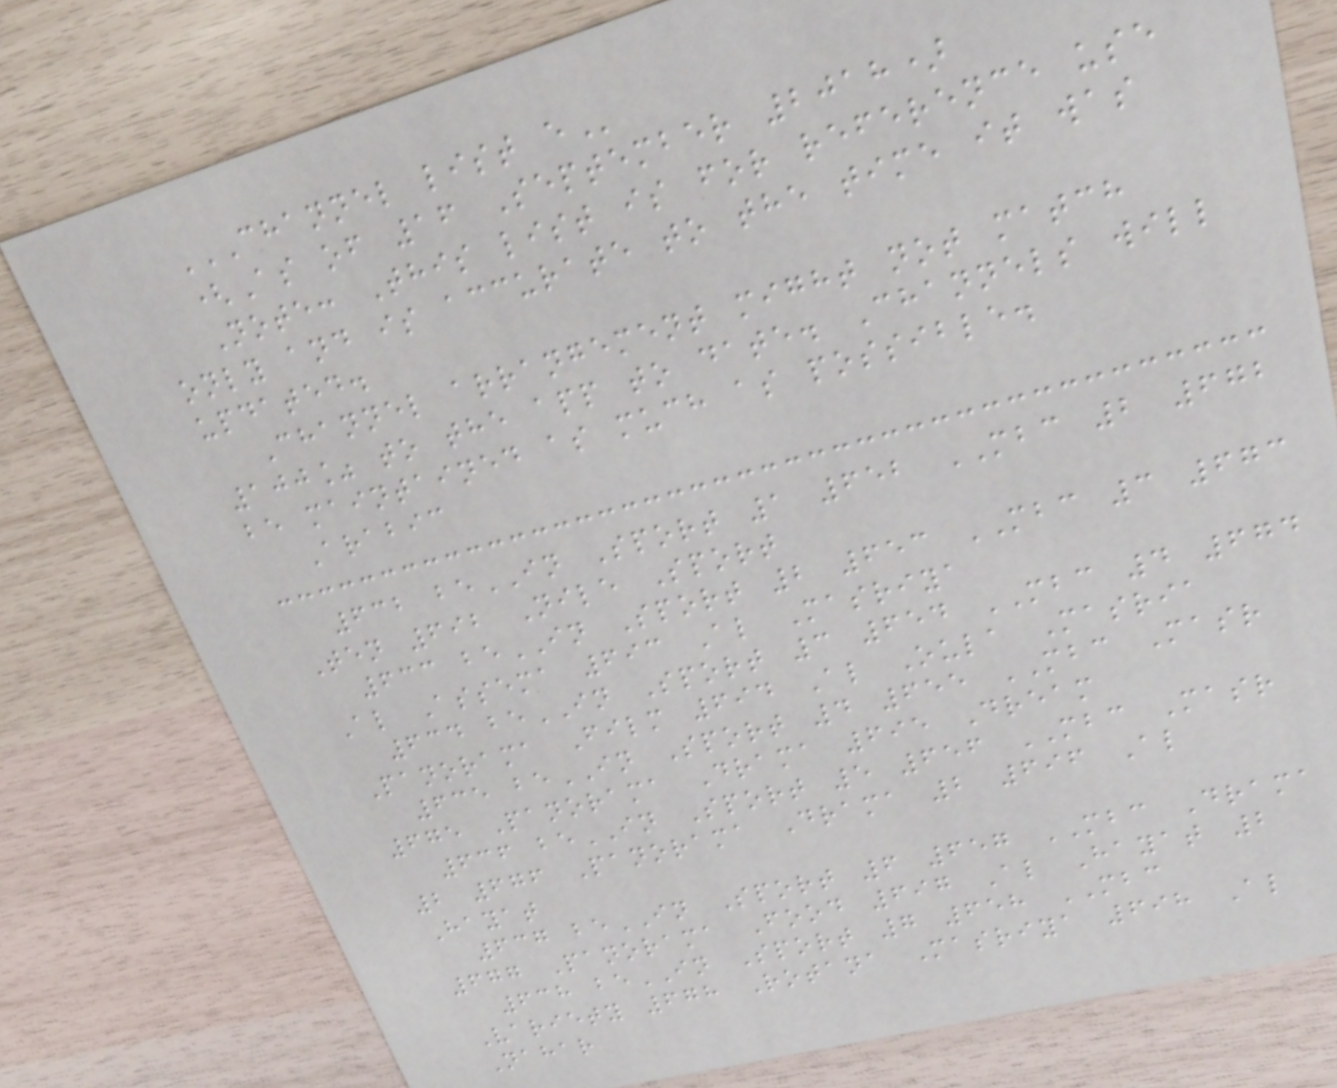CHANNEL LIST E
(As of 16 September 2018)
Note: This list is for reference use
only and is accurate to the time it was
updated.
Channel arrangement might not match
100% to the app to date. Channels will
be maintained as much as possible.
Arabic
632 beIN Sport 1 652 MBC 2 672
Ten 692 Nile Sport
633 beIN Sport 2 653 MBC 3 673
Al Assema 693 Al Masriya
634 beIN Sport 3 654 MBC 4 674
Panorama Film 694 Al Oula Masria
635 beIN Sport 4 655 MBC Masr
675 Panorama Drama 695 Dream
636 beIN Sport 5 656 MBC Masr
2 676 Panorama Drama 2 696 Al
Hayat
637 beIN Sport 6 657 MBC Drama
677 Panorama Food 697 Al Hayat 2
638 beIN Sport 7 658 MBC
Variety 678 Rotana Masriya 698 Al
Nahar
